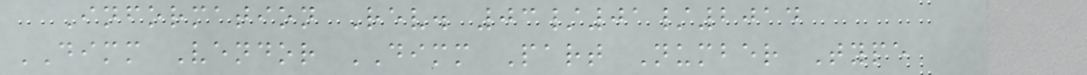Information Rev. 03/01/2014
DIMM Vendor DIMM Part Number Type
